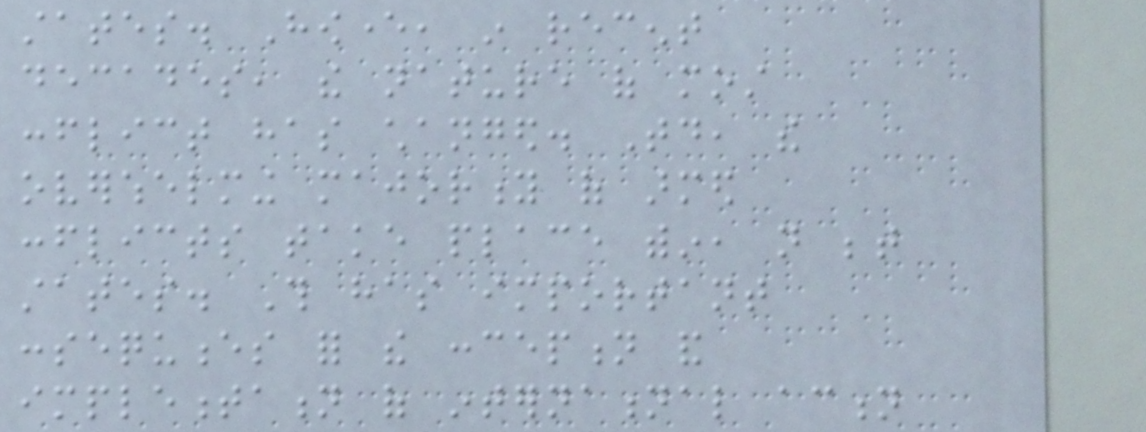states. However, in recent
decades, the nature of most
conflict has changed. Today, the
overwhelming majority of armed
conflicts take place within, not between
states. This has important
consequences for the conception and
implementation of international action
